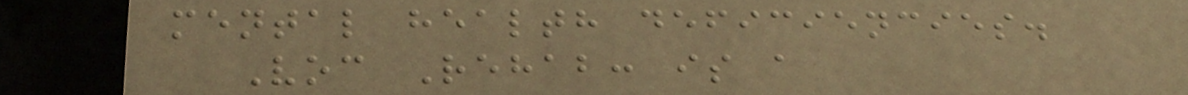mental health deficiencies.
Voc Rehab: is a
